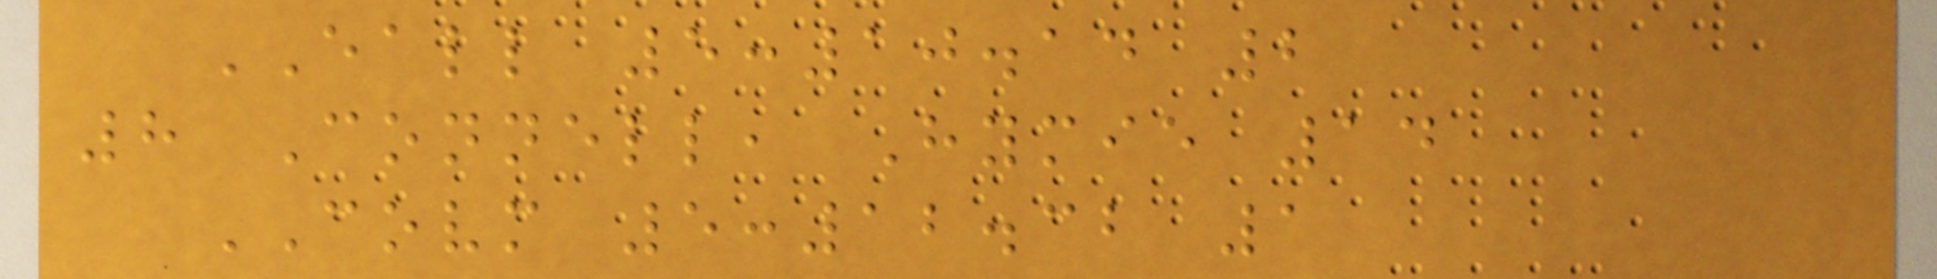EALL 5:10.14 2
8 Connell, Hymie 14
COVM 5:12.32 1
